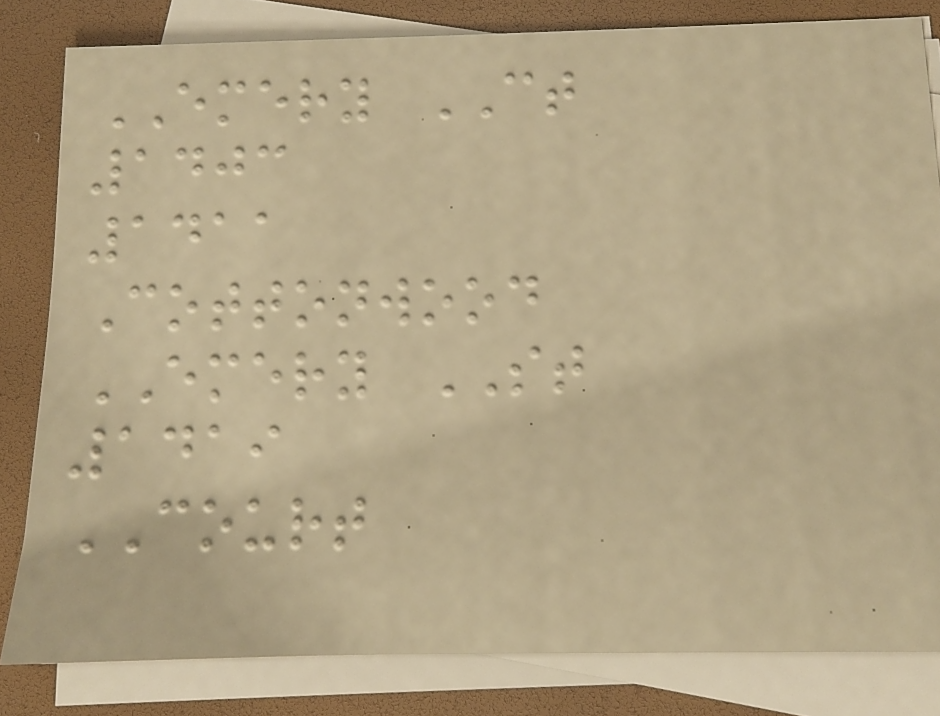EMERY CT
1403
1411
Cottonwood
EMERY ST
1419
COURT
